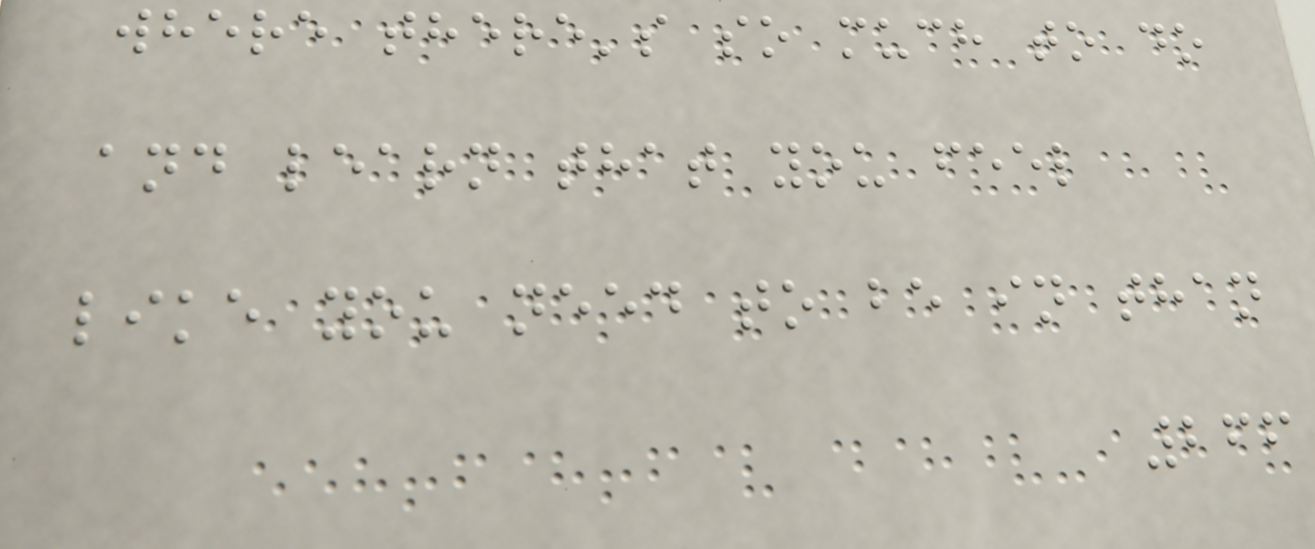where there's so much to do
and learn that you feel
like you need to be in than
266
